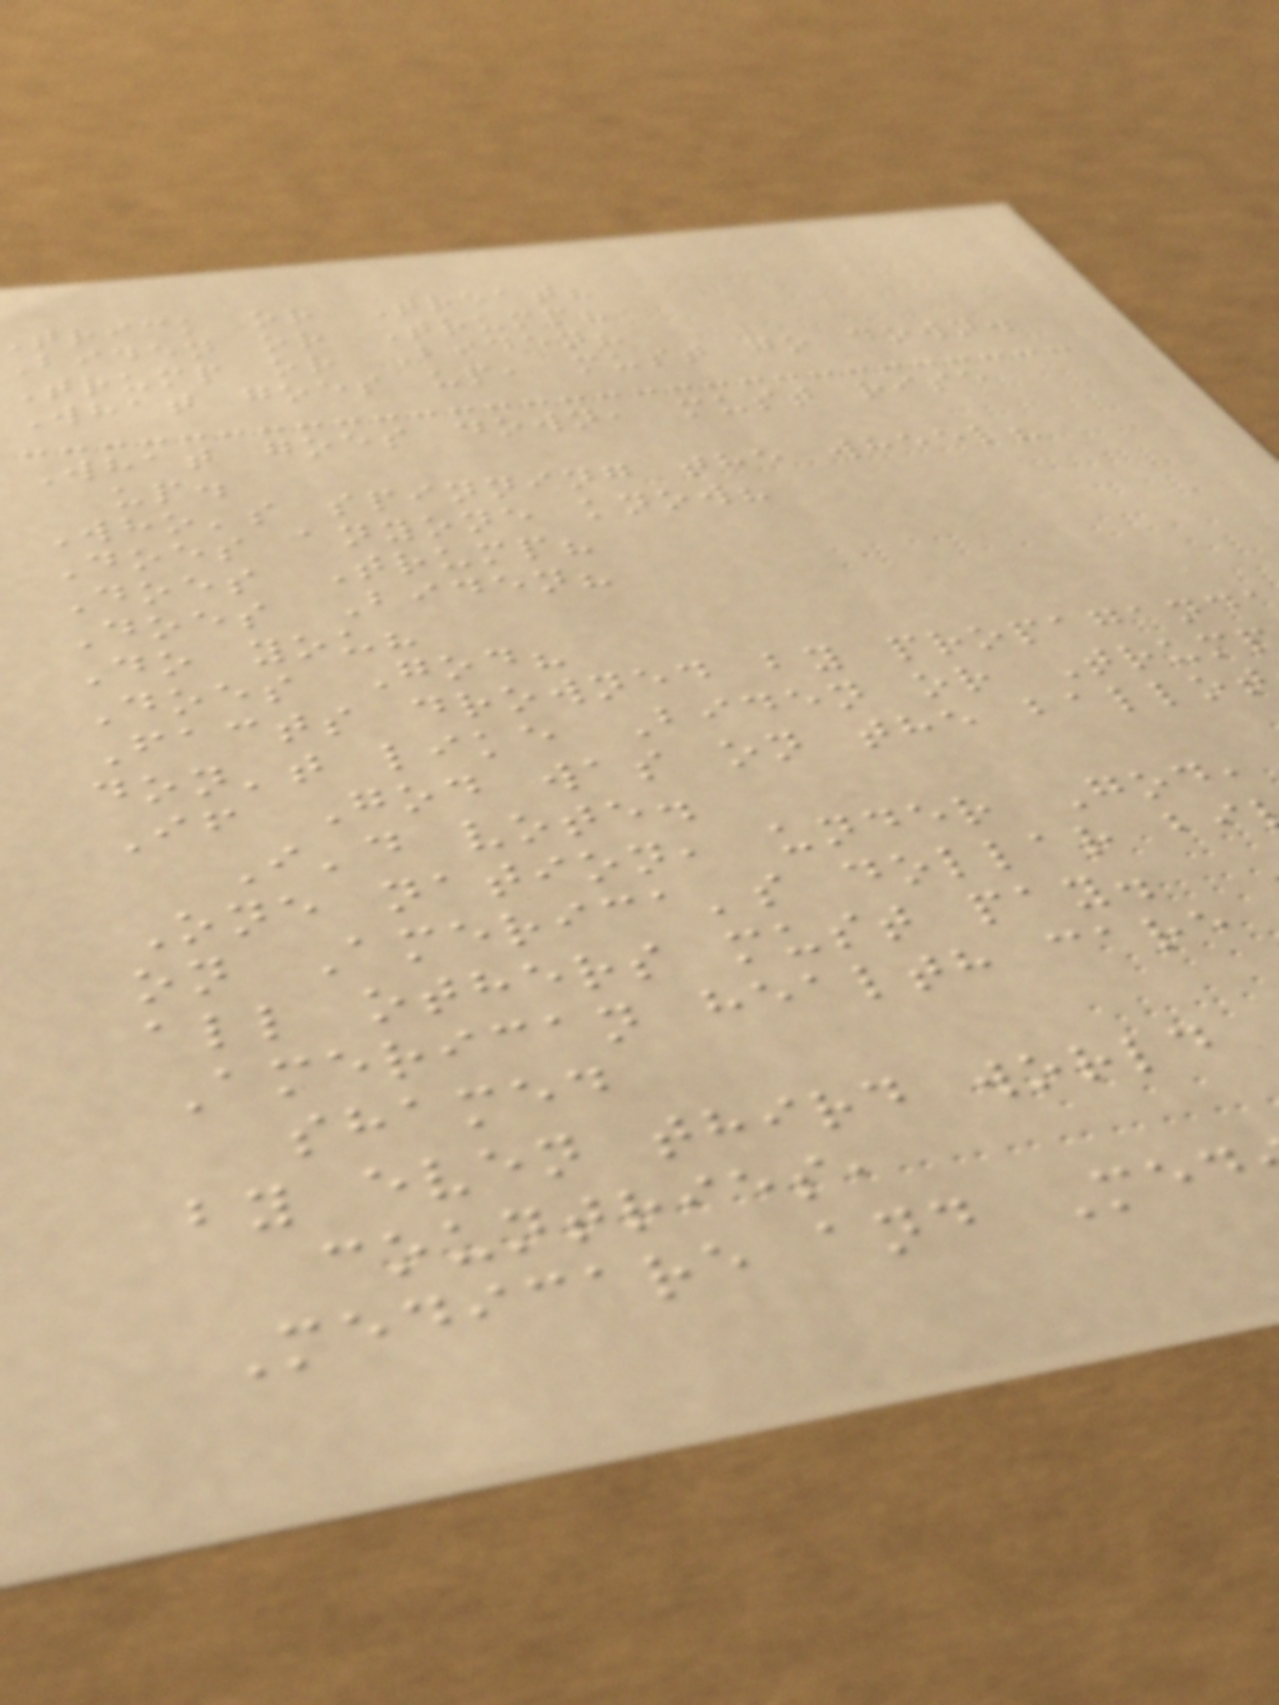trick or Treat?
biden or Trump?
Trump or Biden?
What goes up, must go down.
What goes down, must rise
up.
Who's spinning the wheel?
Does anyone know?
Does Trump?
Does Biden?
Do you?
Does God?
Facts drowned by propagand
don't like Biden or Trum
If God was on the ballot
I'd vote.
One nation, under God,
on America's dollar bi
all others must pay.
American health care
shamed
by even third world
countries,
Medicare and Med
